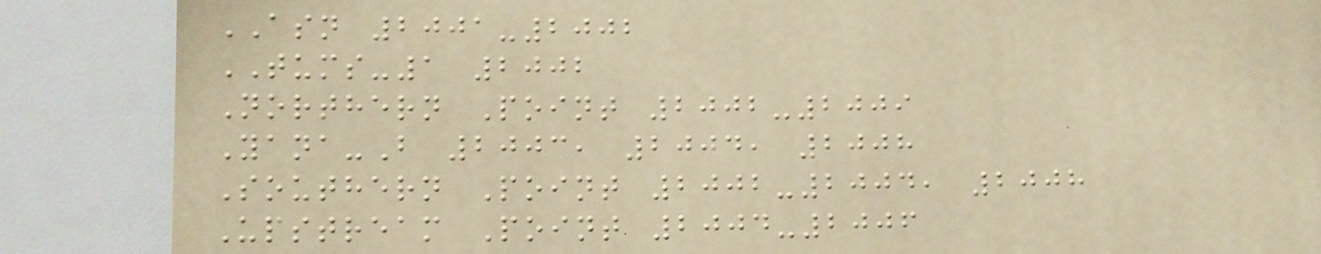ASN 2001-2002
TUMS-1 2002
Northern Point 2002-2009
Yana-B 2003, 2004, 2008
Southern Point 2002-2004, 2008
Upstream Point 2004-2006
